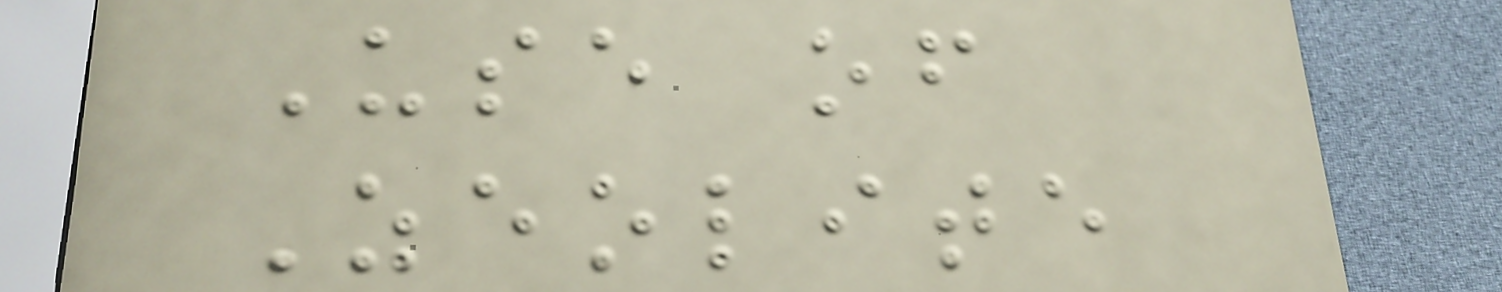Use of
Zeolite
